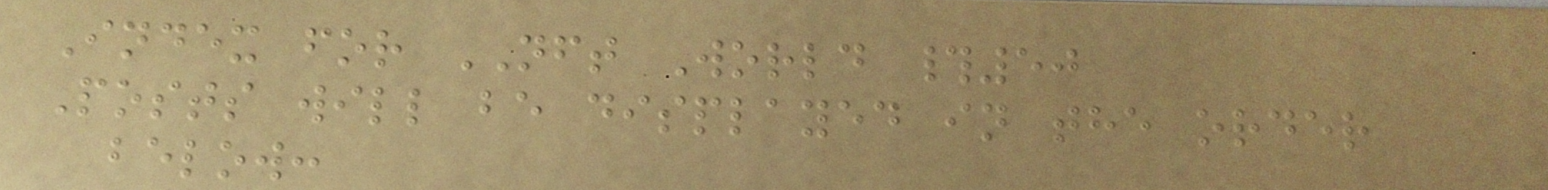Index for NFT World #50
Posts will be displayed in the order
below:
